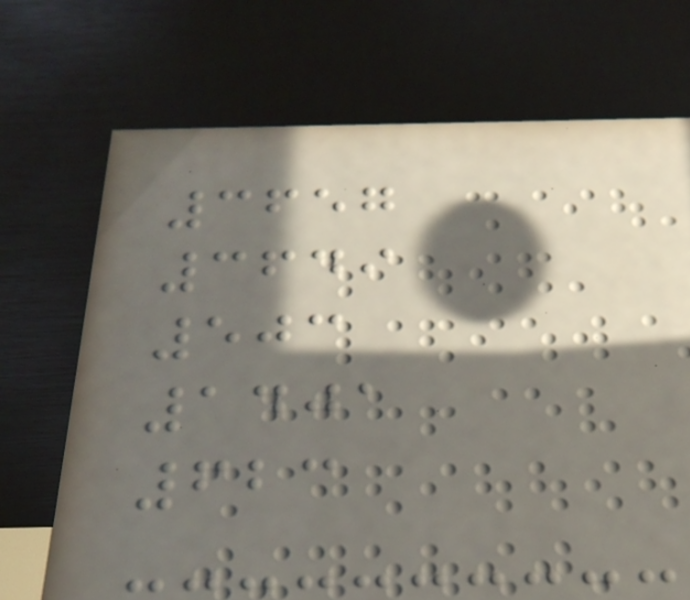3657
3649
503
1401
623
